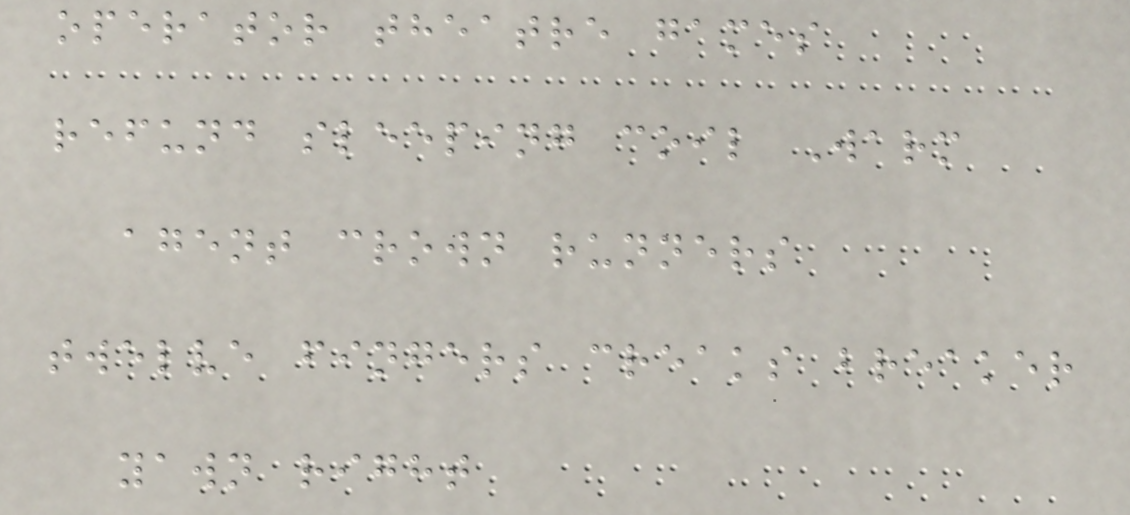operator theatre games
refund sleeping coil Warm
agent crown runners
twelve fingers creaks breaker
yawn right
